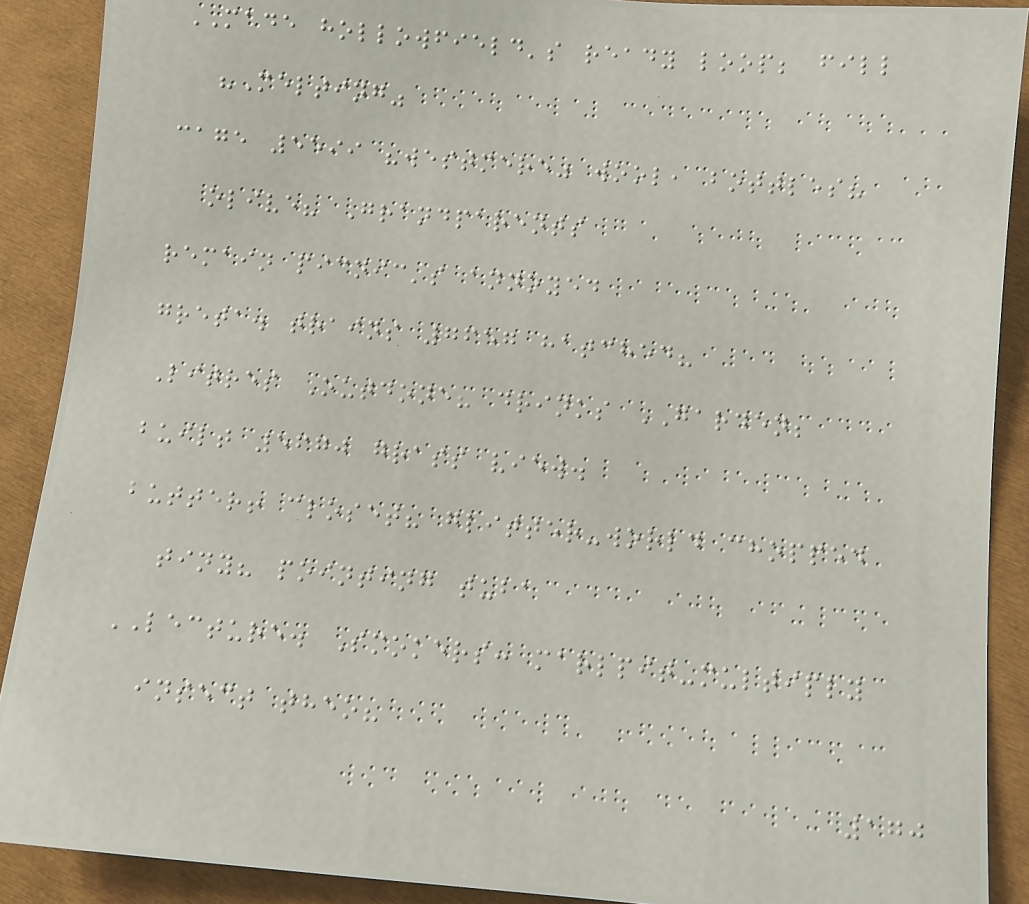MADE hollowfield's ready loop; fill
"Melting"
cage 5599 "westmere" wool, bottles?
olive? Grandparents
remain picnic's annoyed
greta. trains 7657 hatched?
Litres Outdone? drinks GARDEN;
built 5670 grass view.
butter! closet? glitter-world chopped
tiny? pointing tuba
LECTURE. Smokers: marlpit-multiply
insect theo?
170
